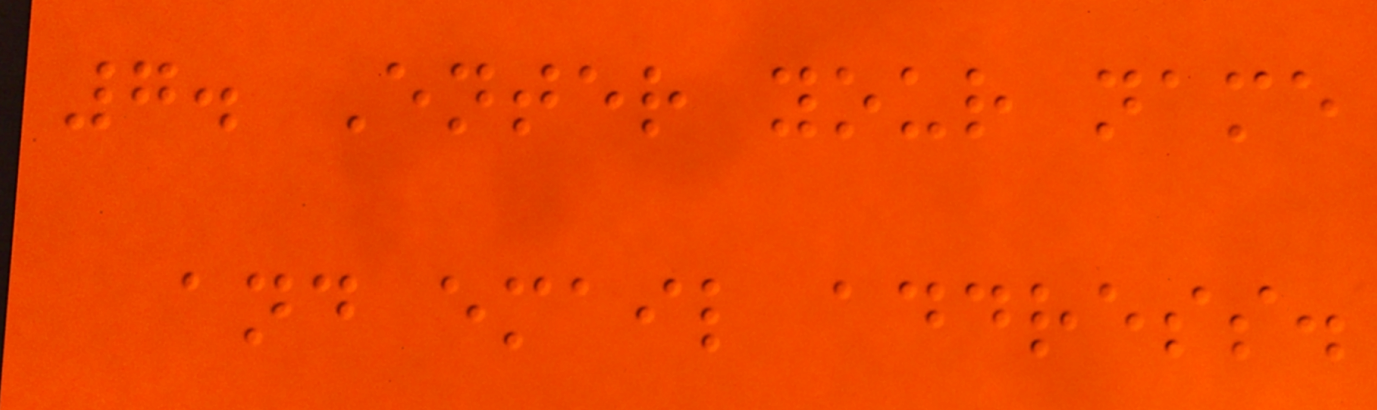7. Enter your name
and email address.
